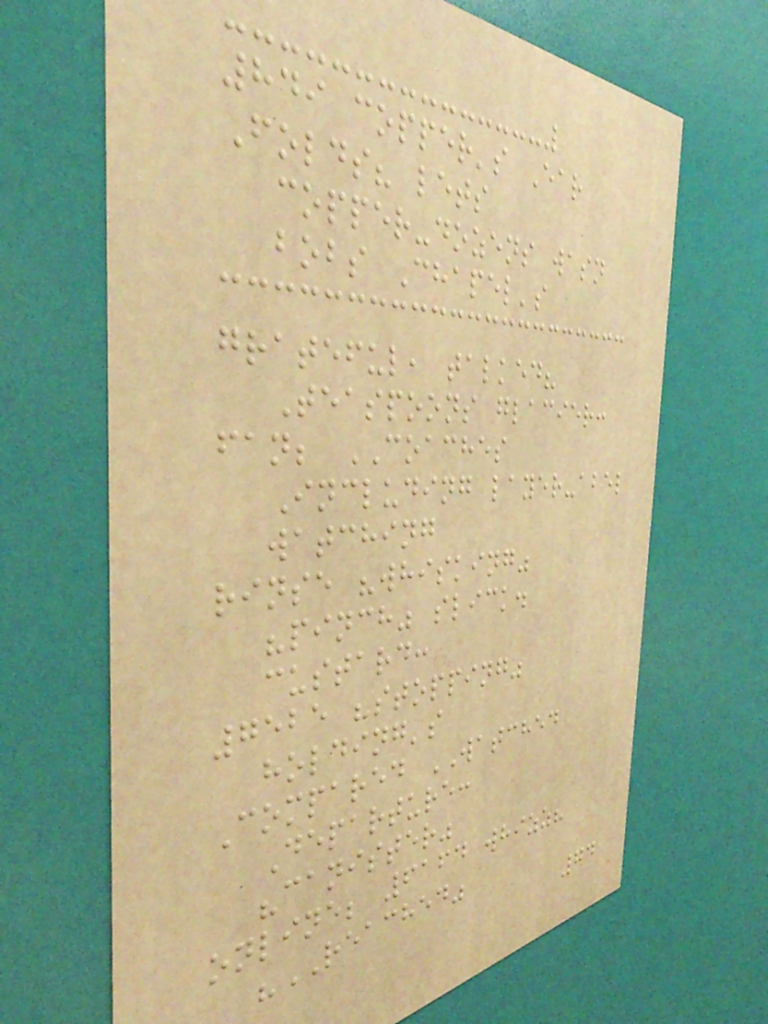849 copper's Ear
Folds? lets
copper-dozens wasn
bobs Chapel's
grateful, talked?
Teaspoons glacier:
fan; COACHES
Including layer-abel
watching
rinse "whisking"
"pinch" slick.
custard:
7525 "stopping"
holding's
Compared WATCHED
Departure:
"canister"
online; 6164 whizz?
"REACHED"
74
